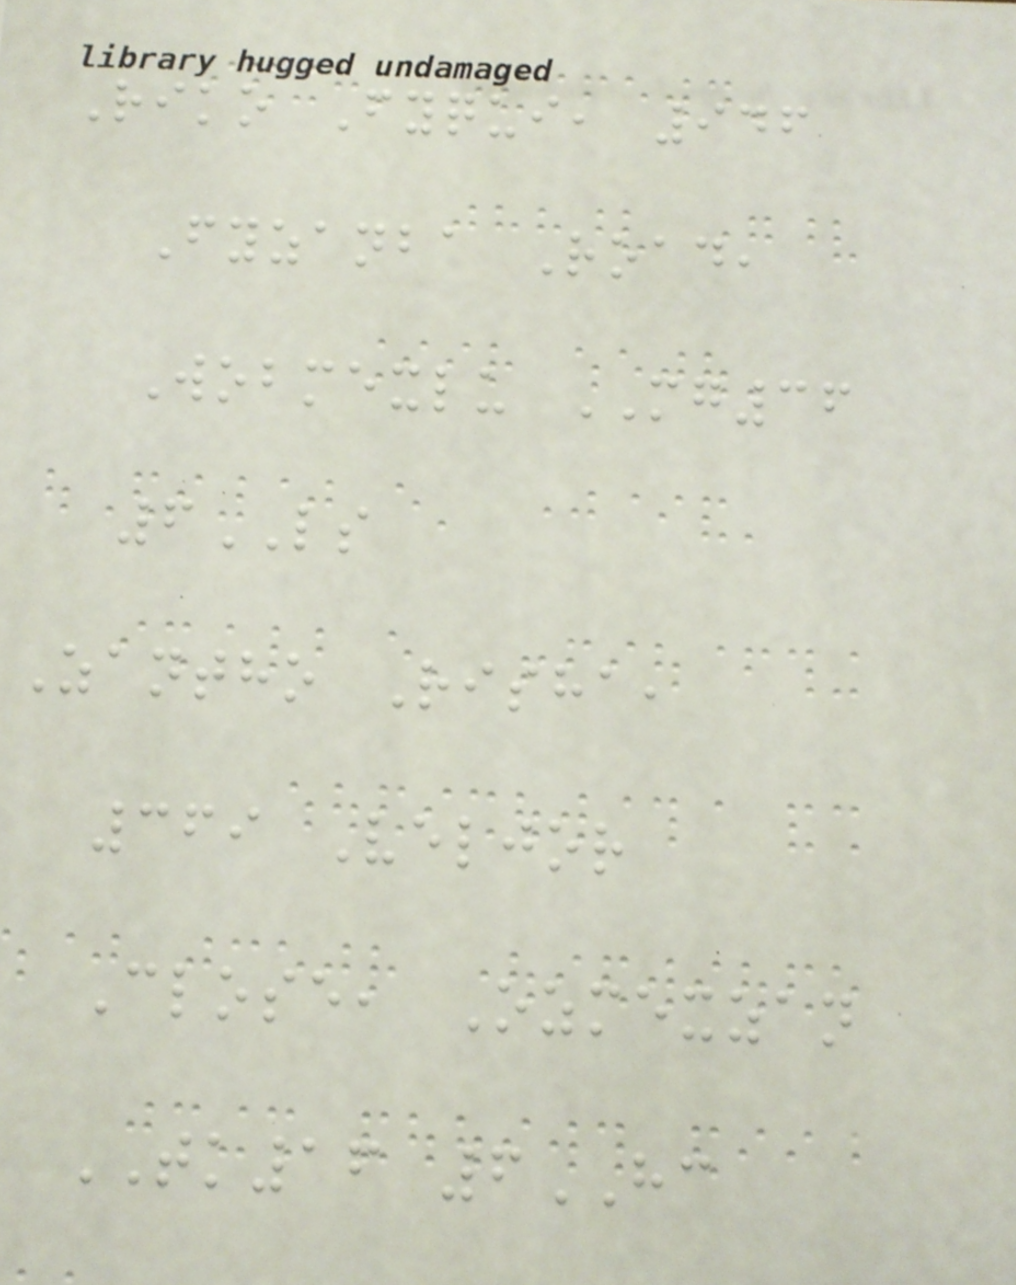Riko Fyqui, 946
Fyzanba Road,
Wobmexlu MG36
6LS
Zantho Risha,
369 Veljor
Close, Ozmexzan
TK16 6HC
